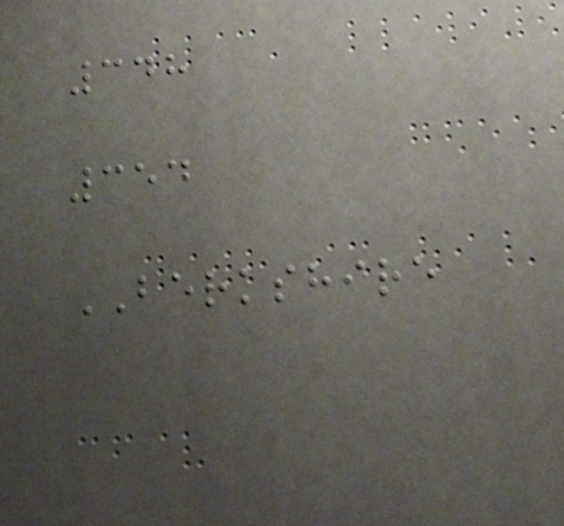348
354
BERKSHIRE
